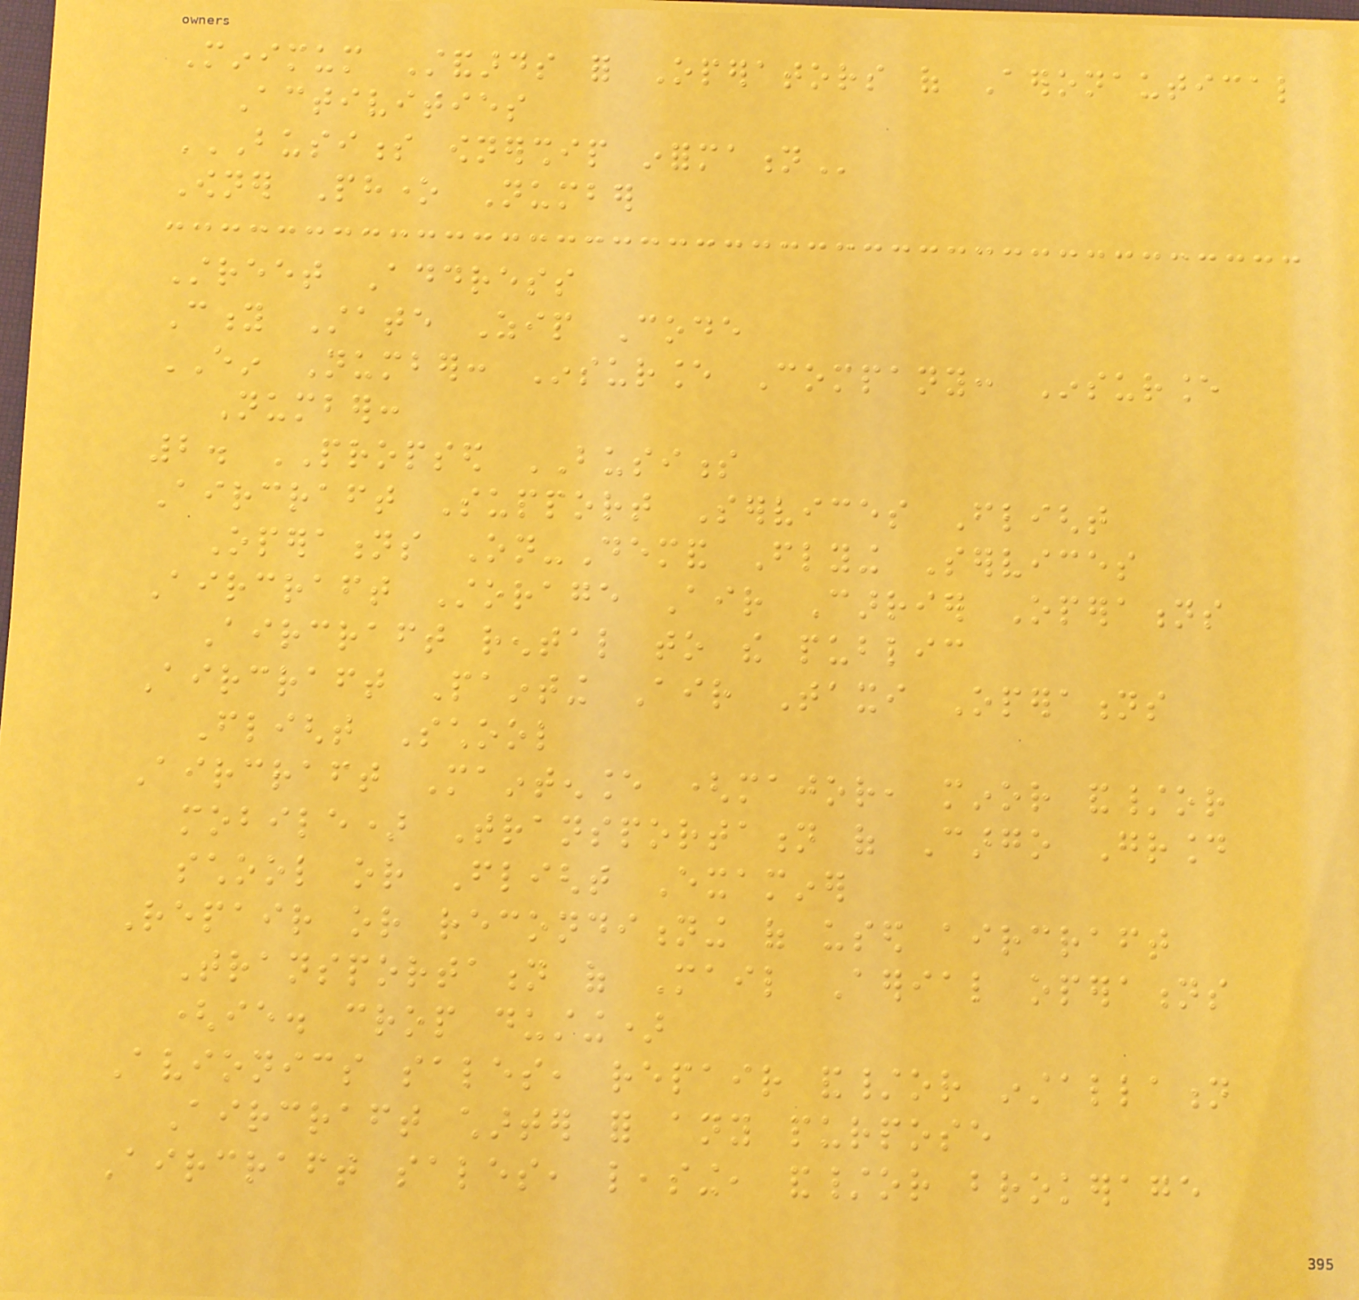Minimum Standards for Operators of Aeronautical
Activities
BUSINESS OWNERSHIP INFORMATION
Owner Phone Number
Street Address
City State Zip Code
EIN Number: Insurance Company: Insurance
Number:
2. PROPSED BUSINESS
Aircraft Support Services Flight
Operations On-Demand Flying Services
Aircraft Storage Air Carrier Operations
Aircraft rental to the public
Aircraft Painting Air Taxi Operations
Flight School
Aircraft Maintenance (major, minor and/or
mobile) Transportation of Cargo Ground
school or Flight Examiner
Repair or reconditioning of used aircraft
Transportation of Mail Aerial operations
(ie. crop dusting)
Avionics sales, repair and/or installation
Aircraft charter for any purpose
Aircraft sales, leasing, and/or brokerage
